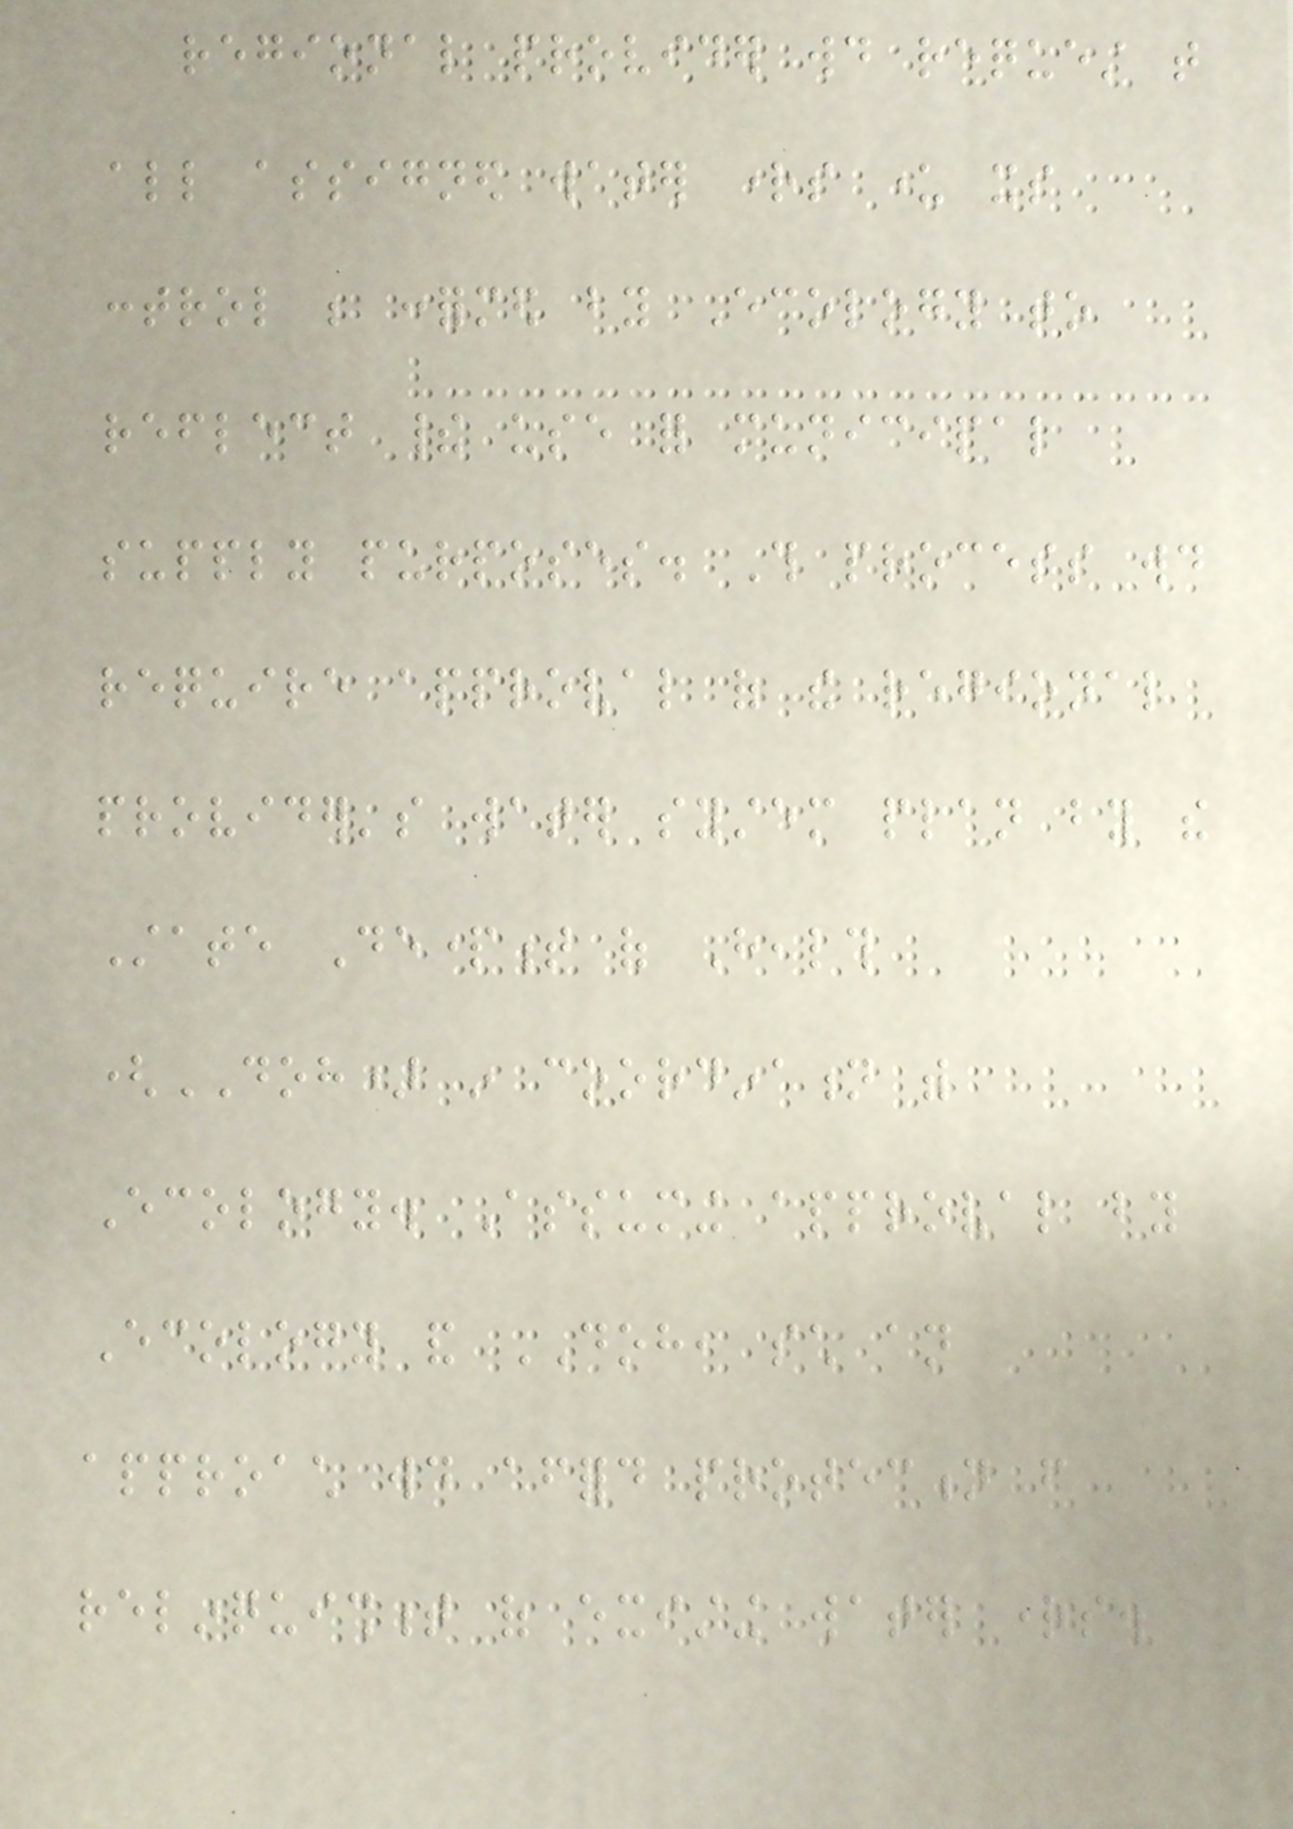regional provider would request that
all assigned water rights under its
control be conformed by Ecology to
reflect their use for municipal
supply purposes. This process would
require approval of the regional
provider's water system plan by the
State Department of Health
(DOH) in coordination with
Ecology. Assuming approval by
Ecology and DOH, such an
approach would afford protection from
relinquishment of existing water rights.
